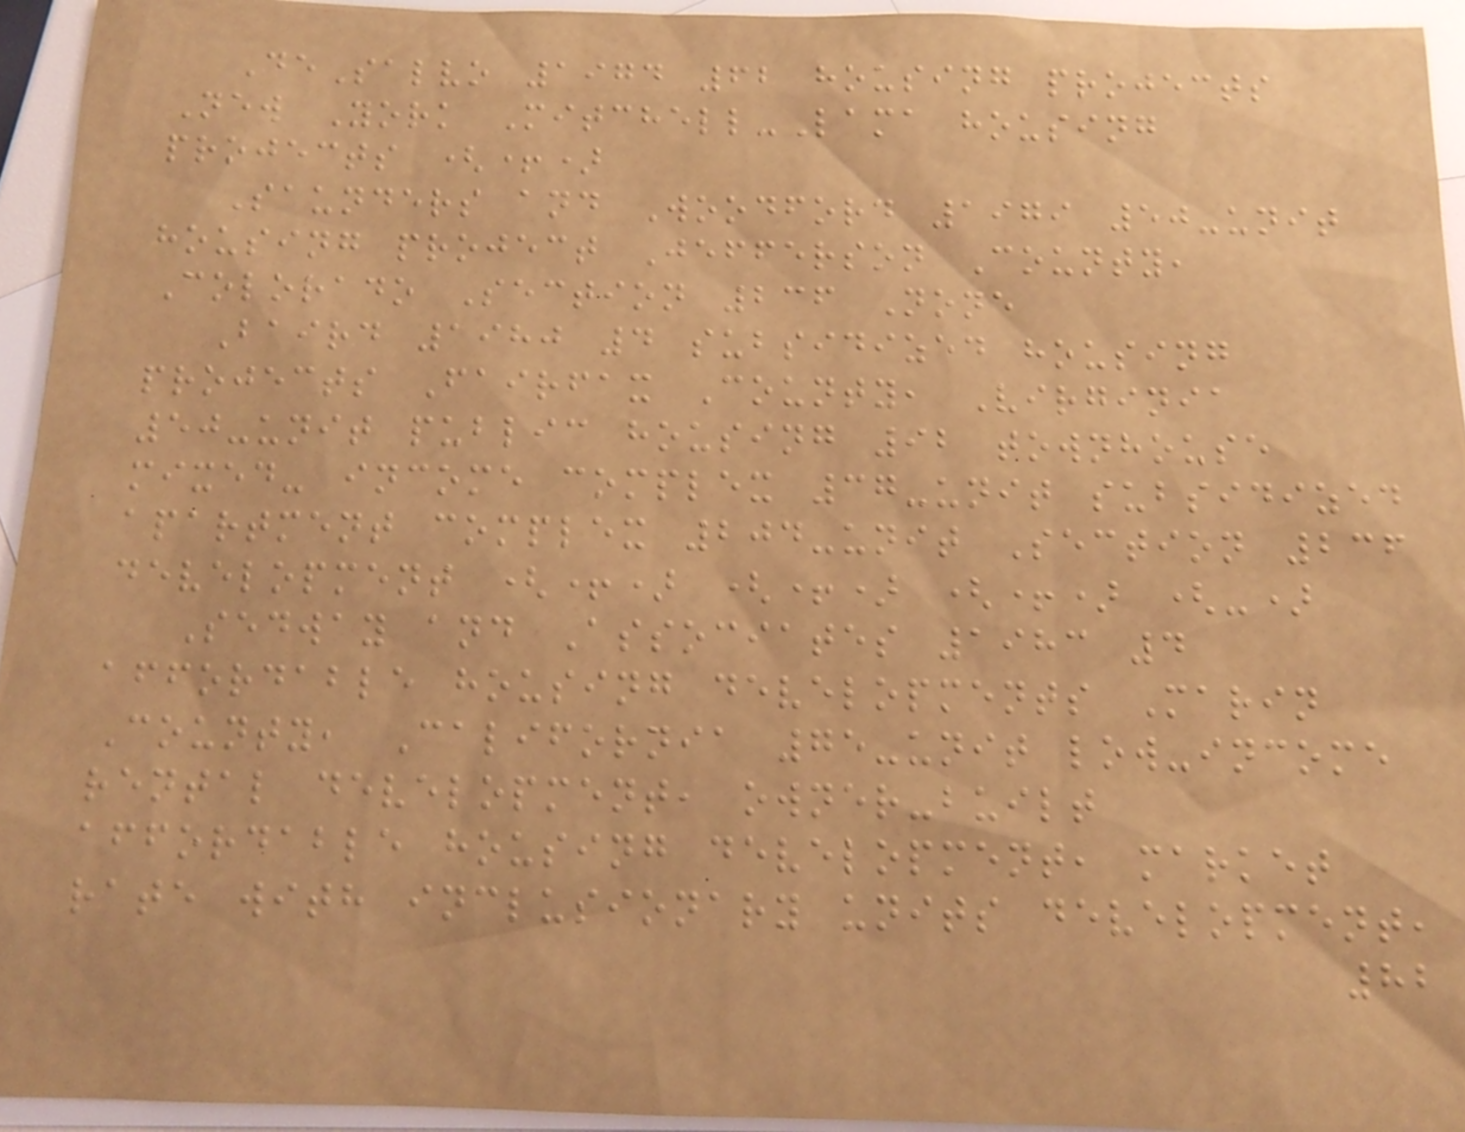DeSalvo 1974 62 housing projects
New York Mitchell-Lama housing
projects (+)
Saunders and Woodford 1979 50-unit
housing project Jefferson County,
Colorado Section 236 None
Baird 1980 4 subsidized housing
projects Fairfax County, Virginia
50-unit public housing 92 townhouse
mixed- income complex 37-unit subsidized
apartment complex 204-unit Section 236
development (+) (+) (+) (-)
Sedway and Associates 1983 4
affordable housing developments Marin
County, California 75-unit low-income
rental development, owner-built
affordable housing development, market
rate with inclusionary units development,
82
